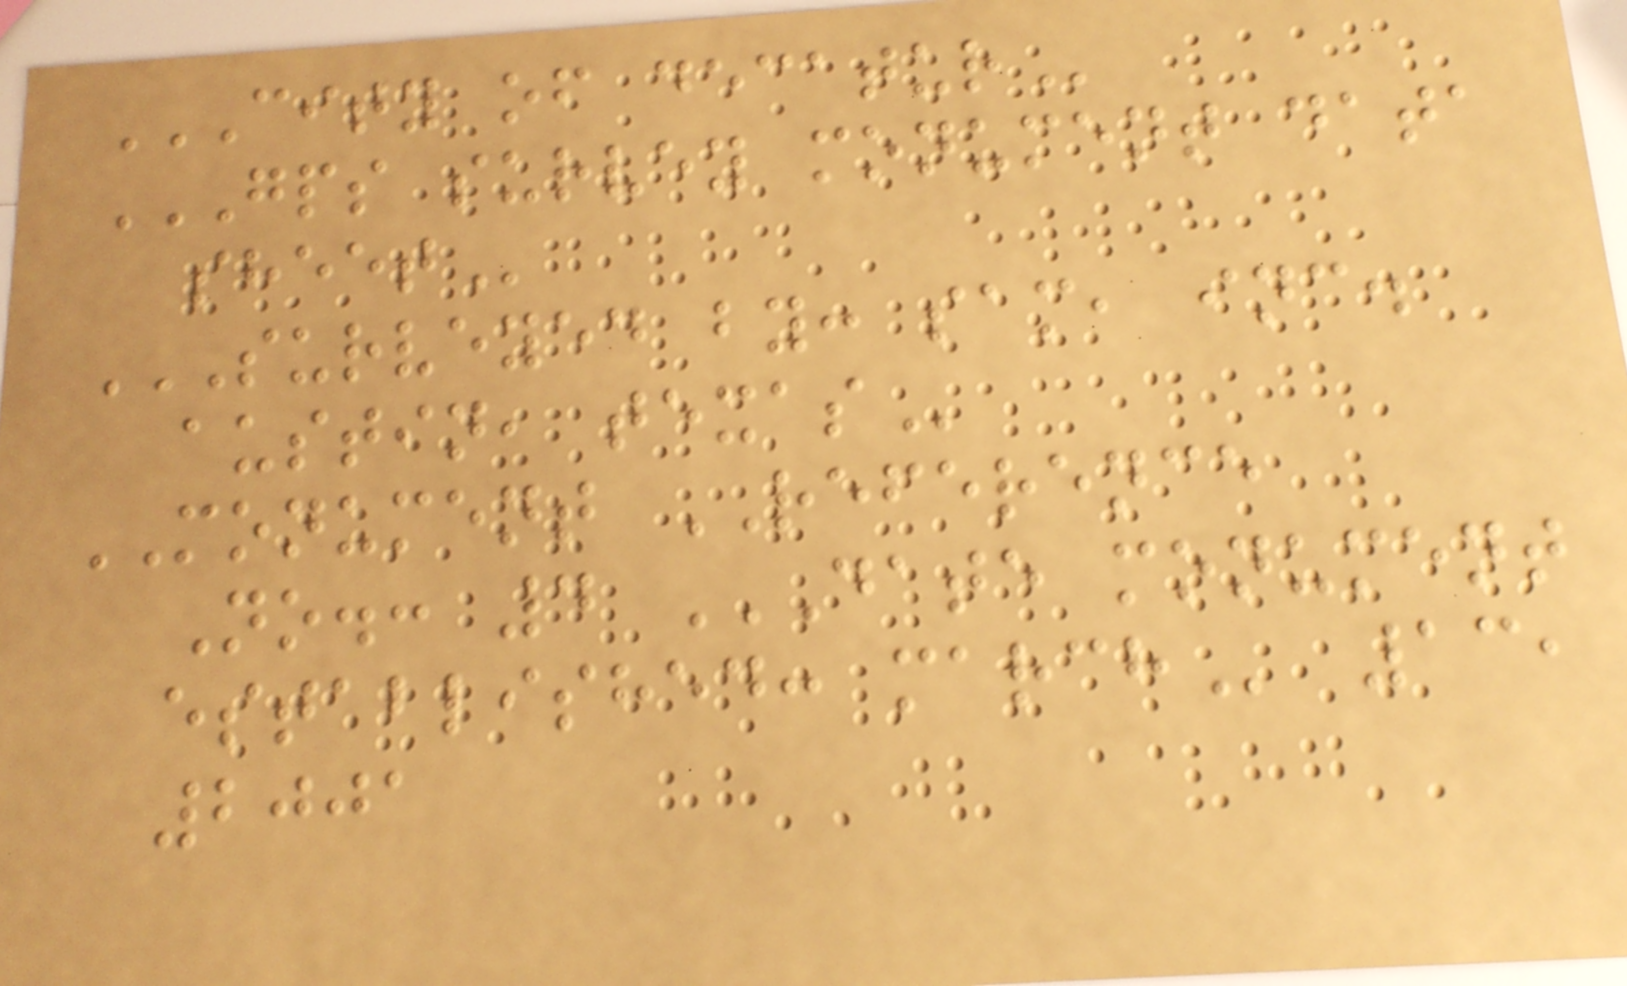CITY OF DECATUR
GPS SURVEY MONUMENT DATA
SHEET
SURVEYED BY: SAM, INC.
AUSTIN, TEXAS
MONUMENT REFERENCE
No.: 4 DATE MONUMENT
ESTABLISHED: MARCH 13,
2001
